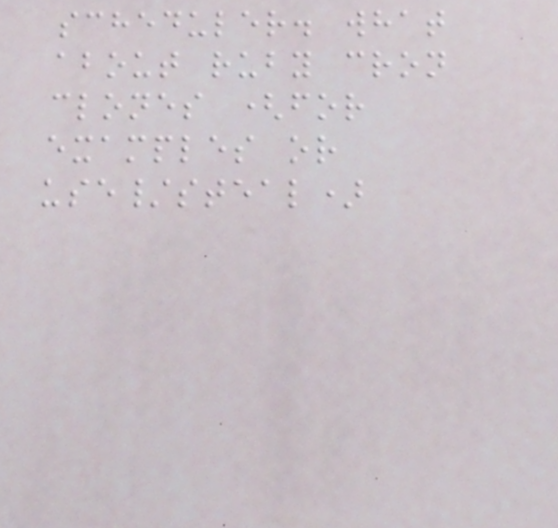scheduler. what
about ruby cron
clones (for
examples or
use/steal)
